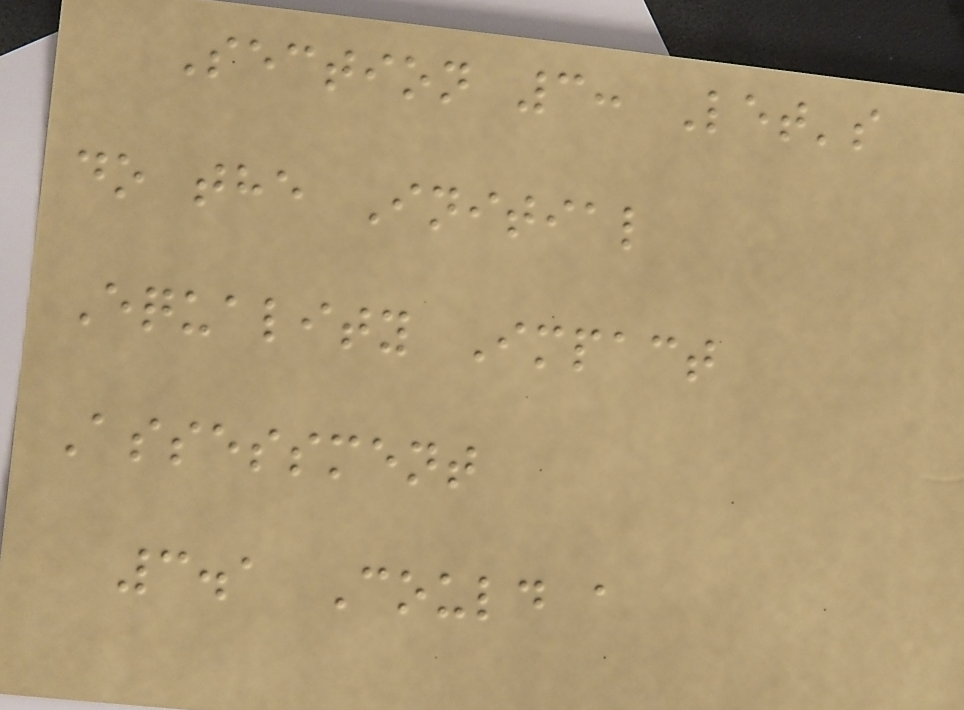Section 3: Let's
do the Initial
Equality Impact
Assessment
3.1 Could a
